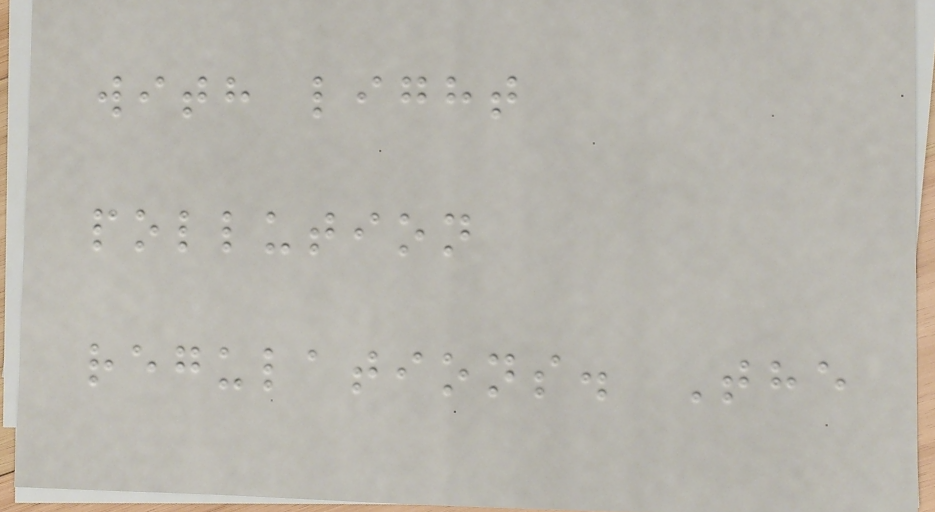with light
pollution
regulations. The
